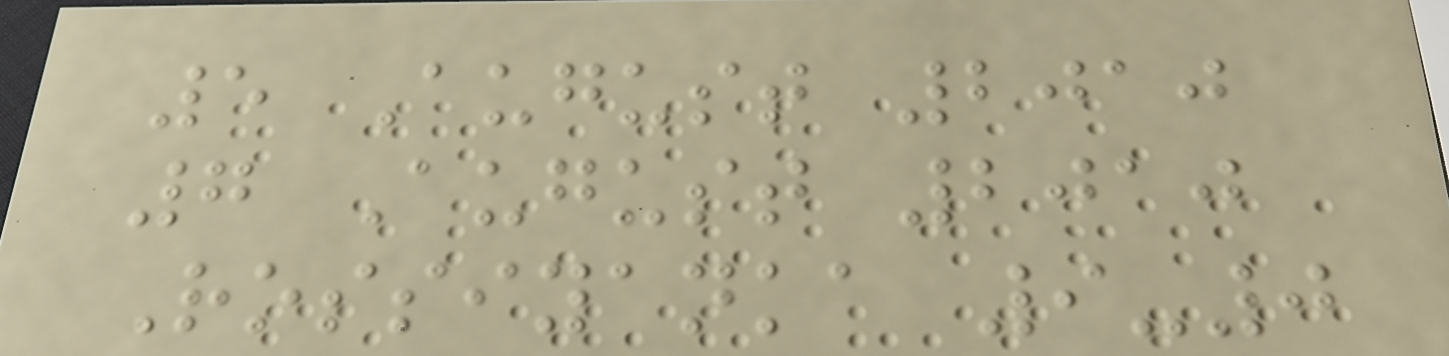5 August 2010
7 August 2010
Rossiyanka 9-0
